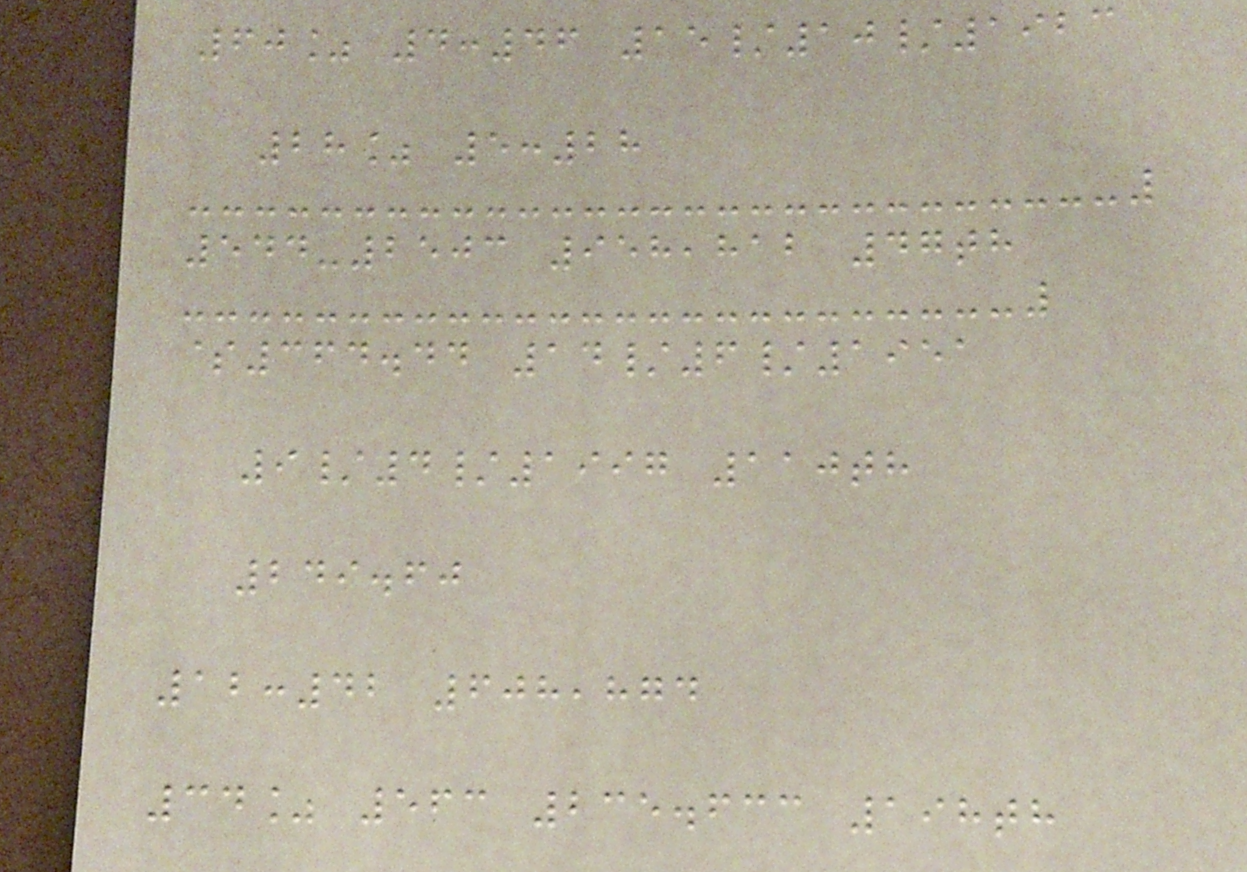60% 4:46 15/10/1923
28% 5:28
544-2503 958,812 47th
$364.44 14/6/1951
9/4/1997 110th
249.60
12:42 608,874
34% 563 235.633 198th
